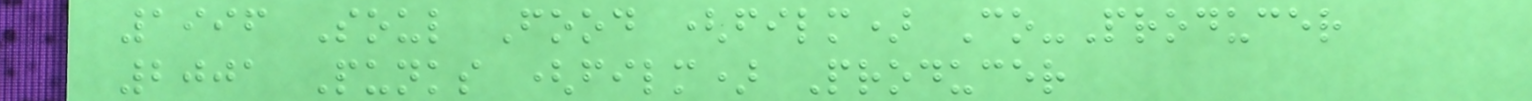1996 Soul Food (film) Co-Producer
2001 Punks (film) Producer
